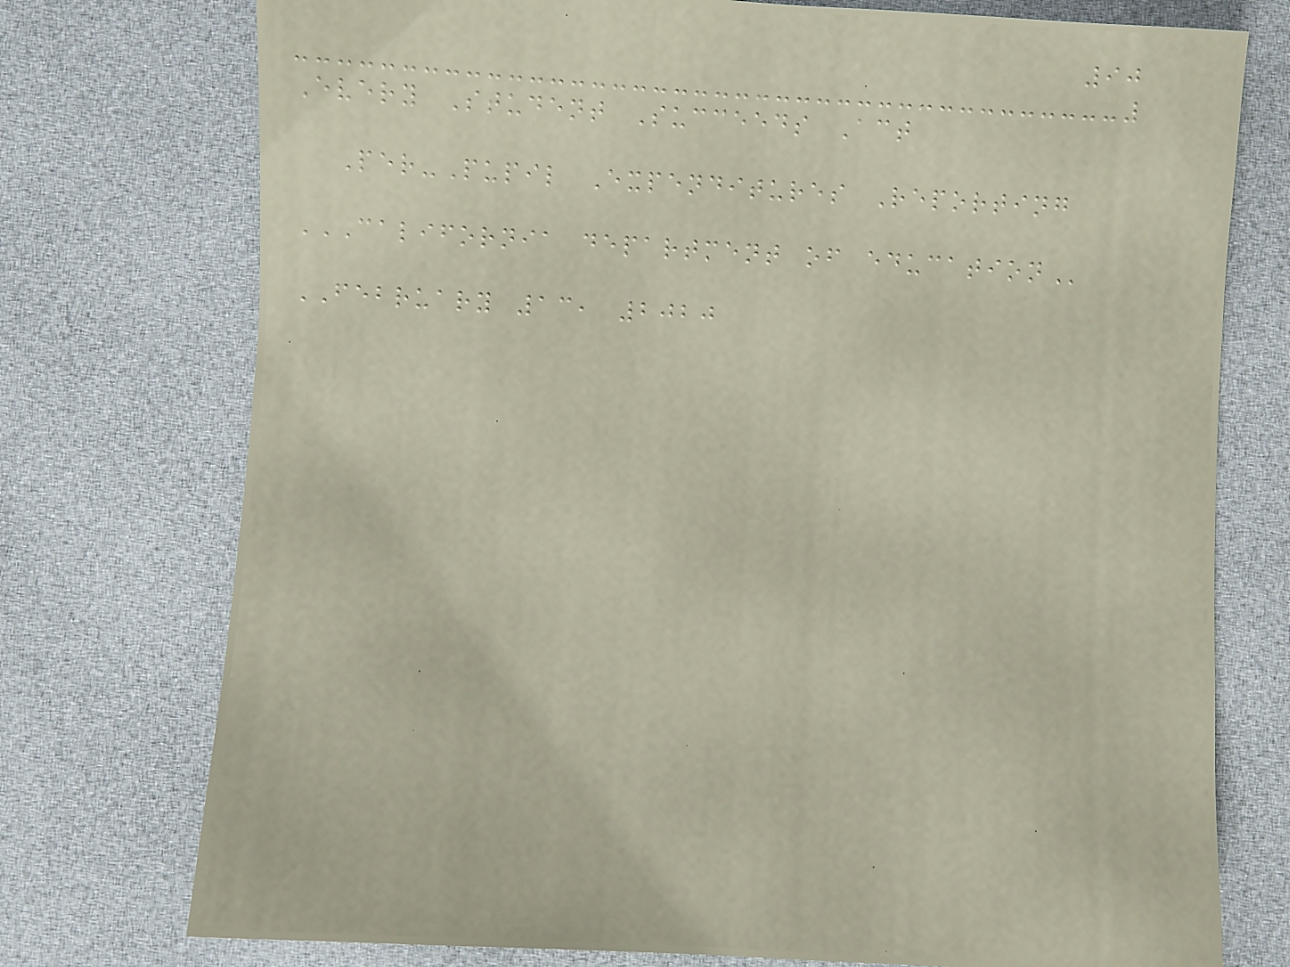90
Every Student Succeeds Act
Per-Pupil Expenditures Reporting
CALIFORNIA DEPARTMENT OF EDUCATION
FEBRUARY 13, 2020
